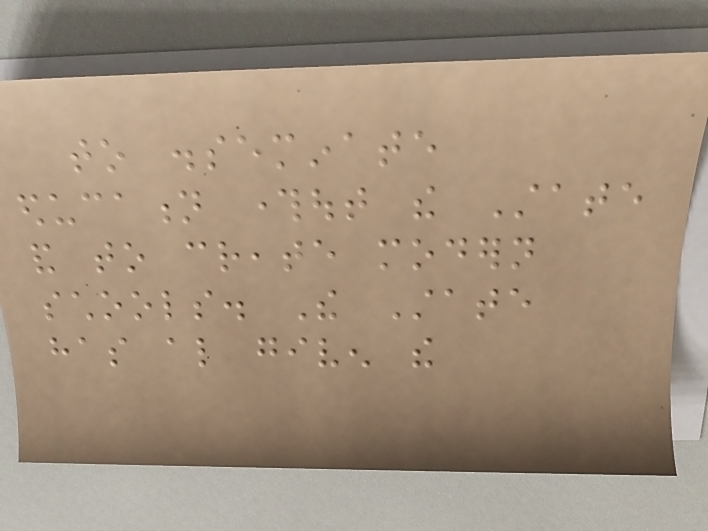to disseminate
education throughout the State
and to create modern
schools. The State
has also given the
